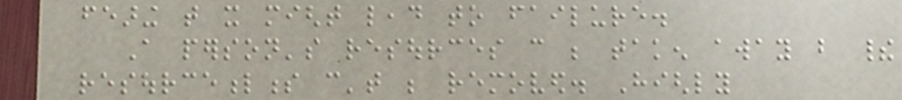fearing that it might lead to failure.
A person's resources can be taken away but their
resourcefulness can't be removed. Highly
